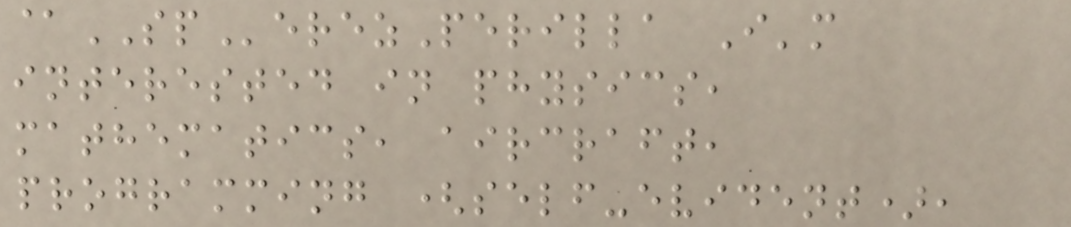@SPerezPerilla I'm
interested in physics,
mathematics, aircraft,
programming (self-evident),
